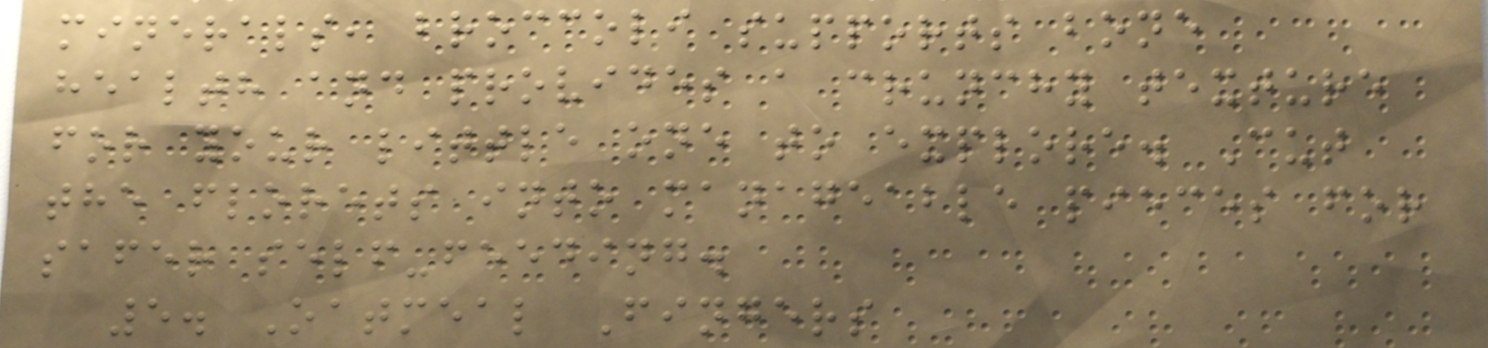minerals, broccoli supports bone
health and provides a crunchy texture
for your little one to explore. Cut
the florets into manageable pieces for
safer self-feeding.
5. Oatmeal Fingers
